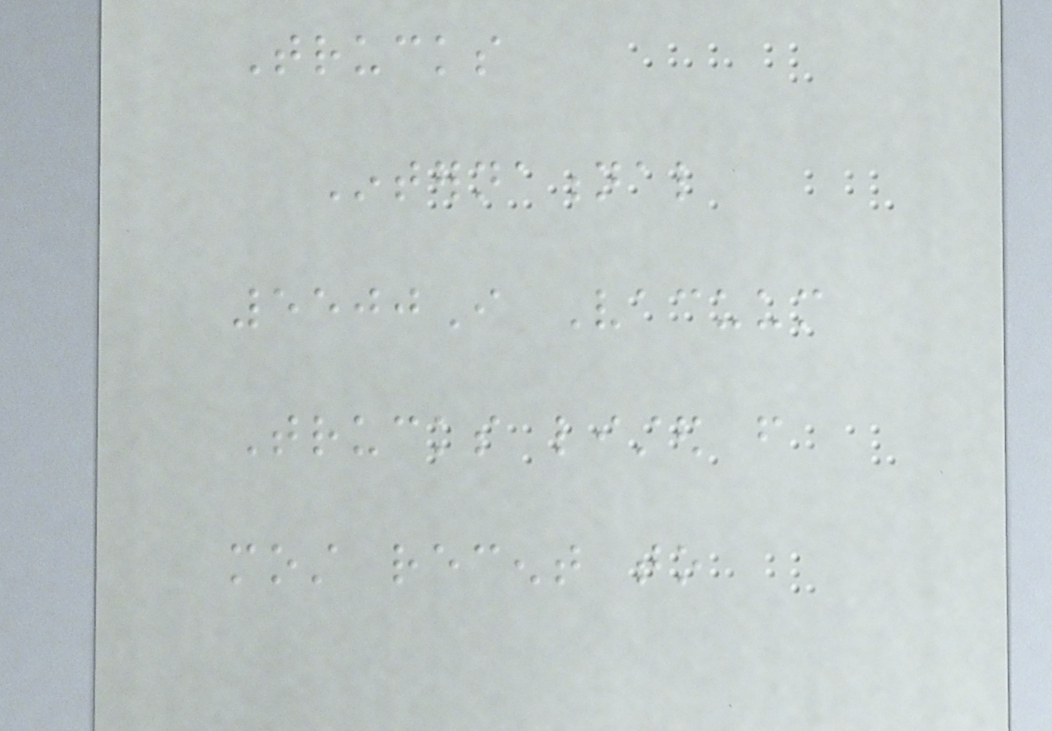Trucks
International
5500I Vacuum
Trucks listed from
most recent to
